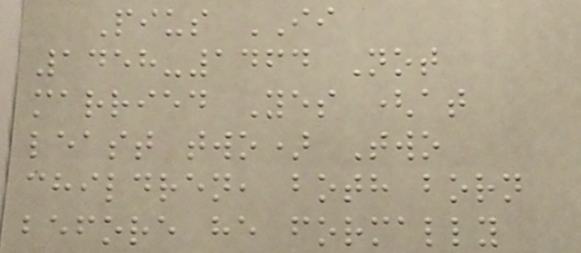Pius II
1458-1464 Not
married Yes (at
least two) Two
children, both born
before he formally
